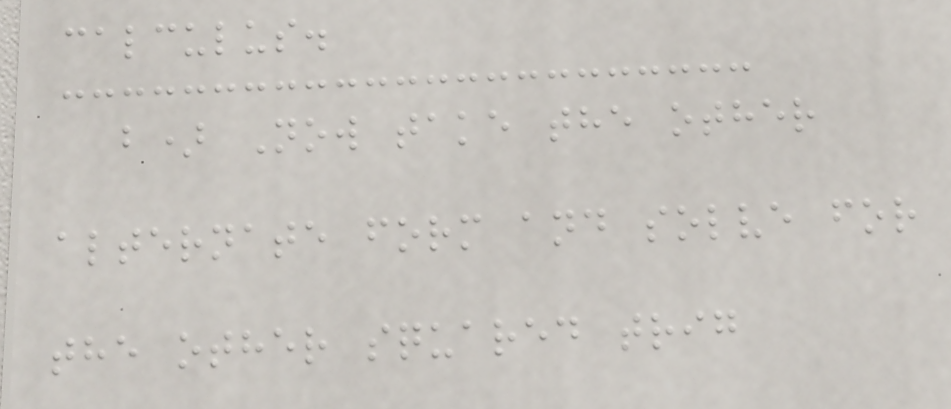calculus.
b) Now take the other
alternate form and solve for
the other squared trig
